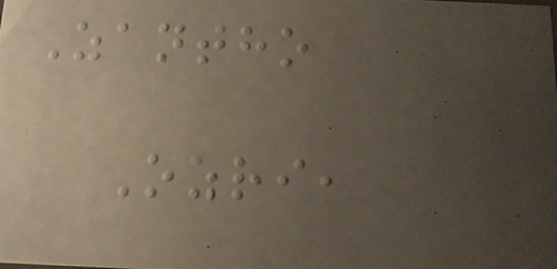Zantho
Ozri,
